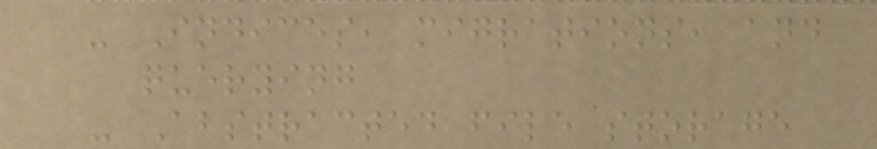- Indices, migrations, and
querying
- Abstracted file storage
